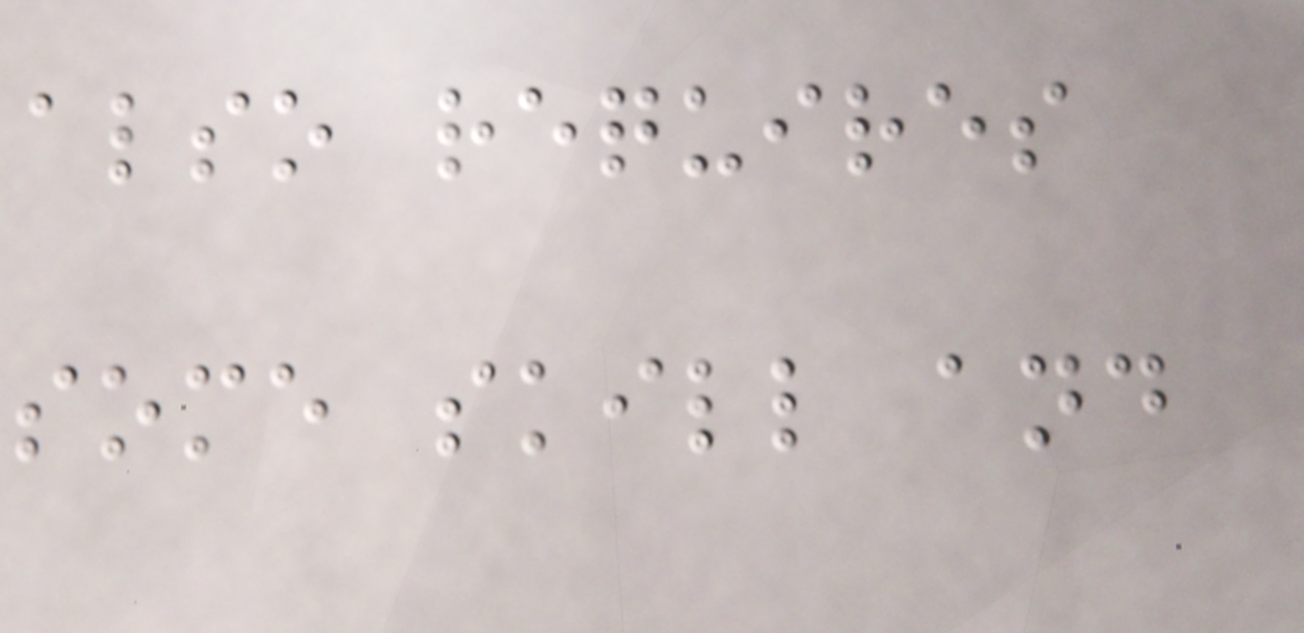also requires
some skill and
